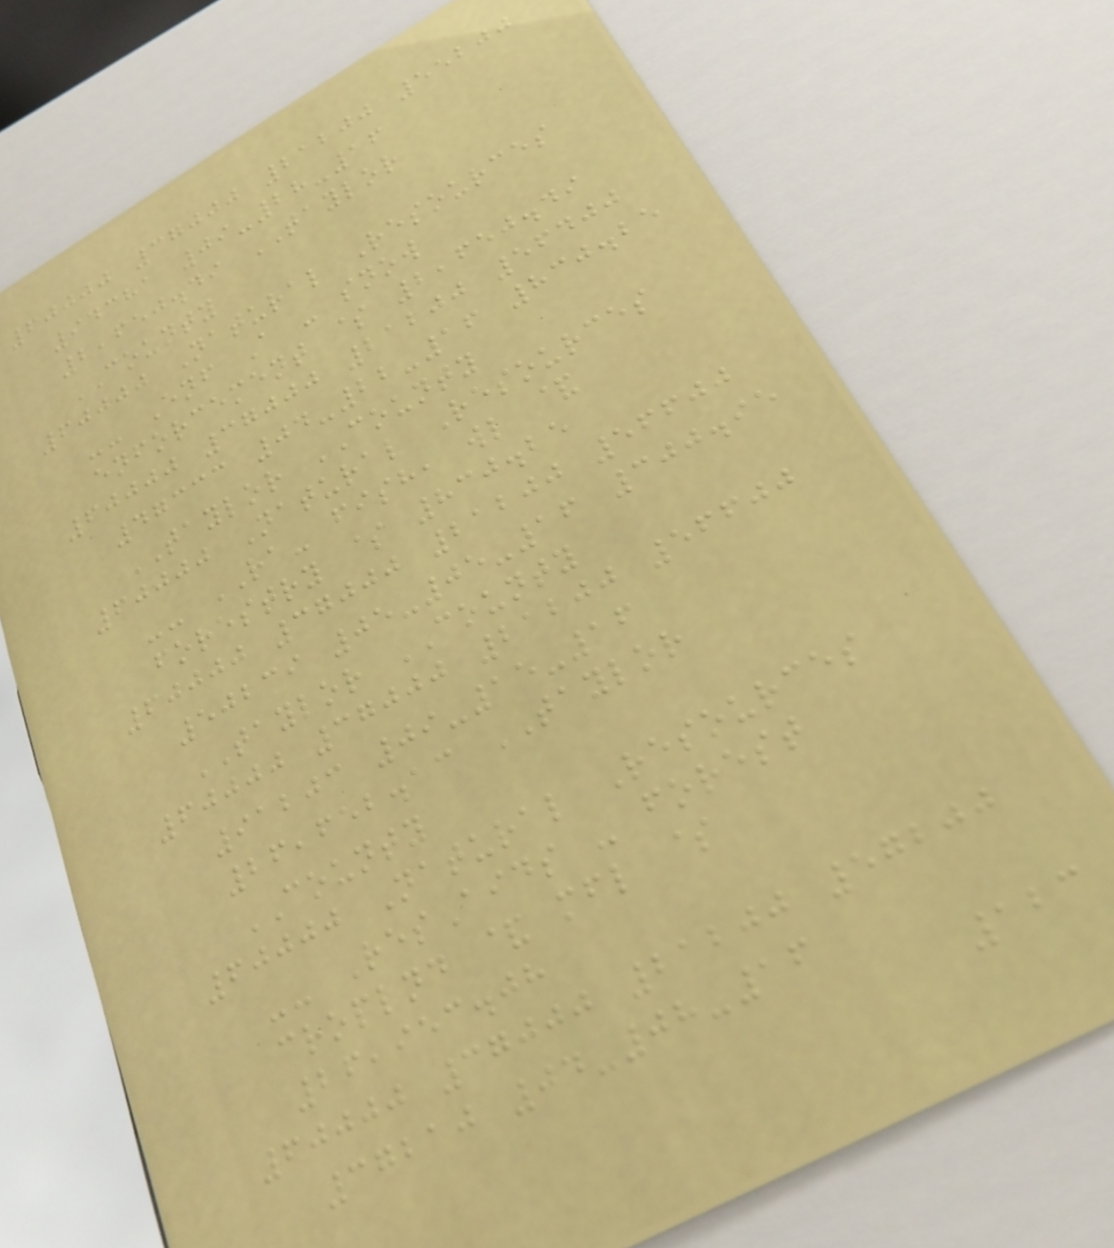60000 37000 21200 55200
94381 09-28-16
2,650.49 TAYLOR
COUNTY
60000 Natural Resources
-- Enf A - snow
enforcement $ 2,650.49
60000 37000 21200 56400
47333 04-22-16 830.25
TAYLOR COUNTY
60000 Natural Resources
-- RA- fish, wl &
forestry $ 830.25
60000 37000 21200 56600
50239 05-05-16 300.95
TAYLOR COUNTY
60000 37000 21200 56600
91203 09-15-16
26,652.13 TAYLOR
COUNTY
60000 Natural Resources
-- ResAids - forest
croplnd & mfl $
26,953.08
60000 37000 21200 57200
37210 04-08-16
123
